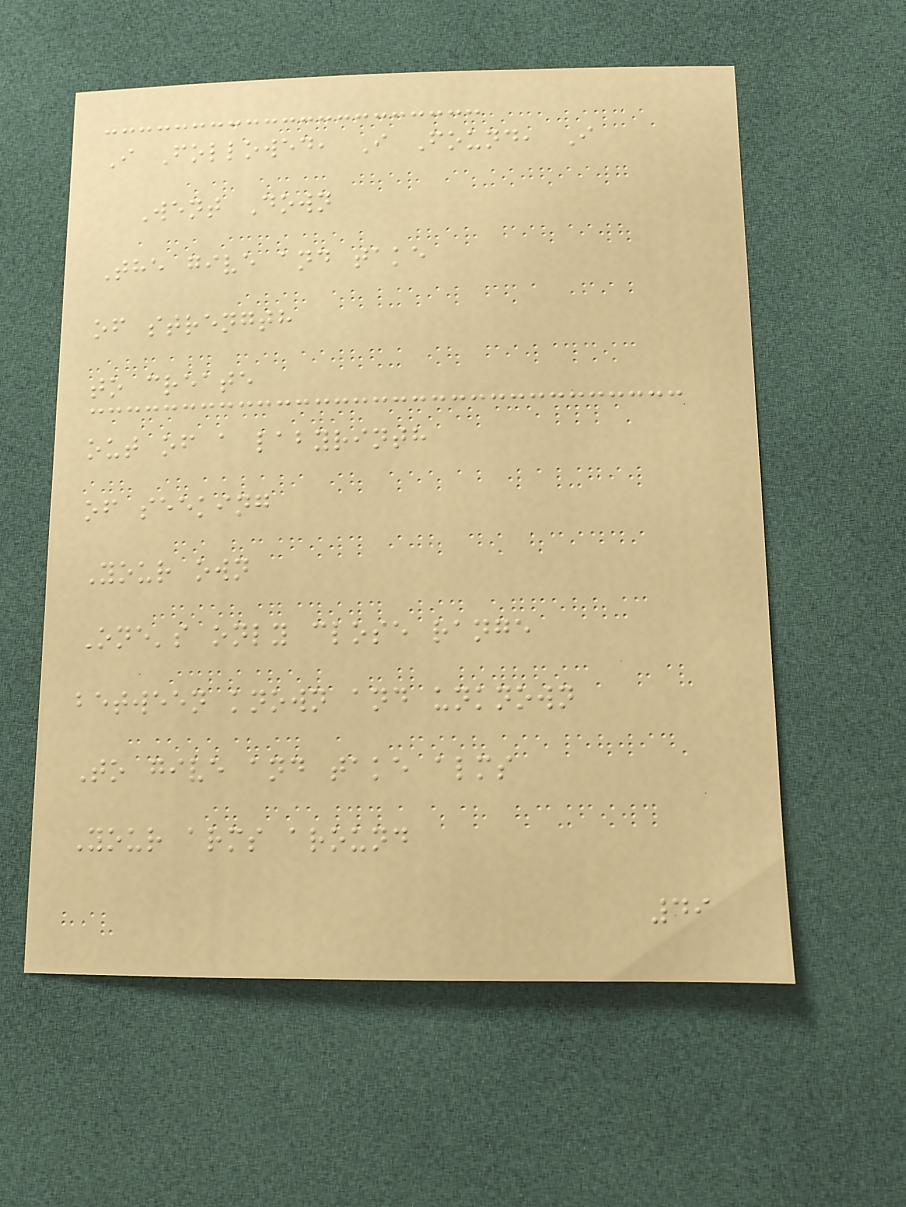I Followed, I Found, I
Went Down
The give and take
of strength
to create
out of a labyrinth
of seeking
Your own
One's only close range
between known and unknown
To give and take alms
Your arms around
49
